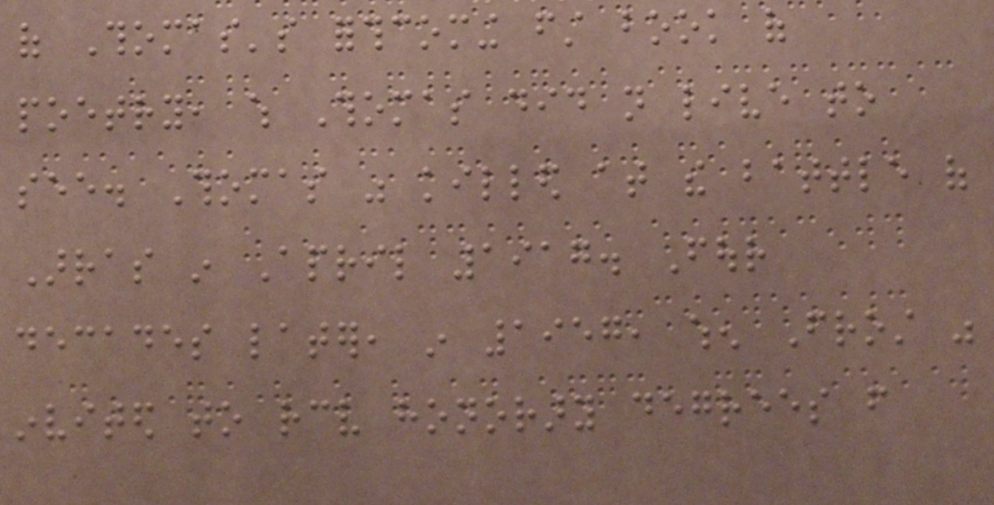of Thomas's forthcoming first book of
poetry, which Thomas did not live to
see. Thomas was killed at the battle of
Arras in April 1917. Four
decades later, in 1957, when Frost was
invited to receive honorary degrees from
